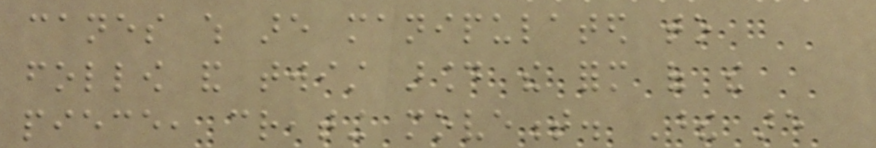canes which are manipulated to
follow and twist around the form of the
piece, creating movement. These are
